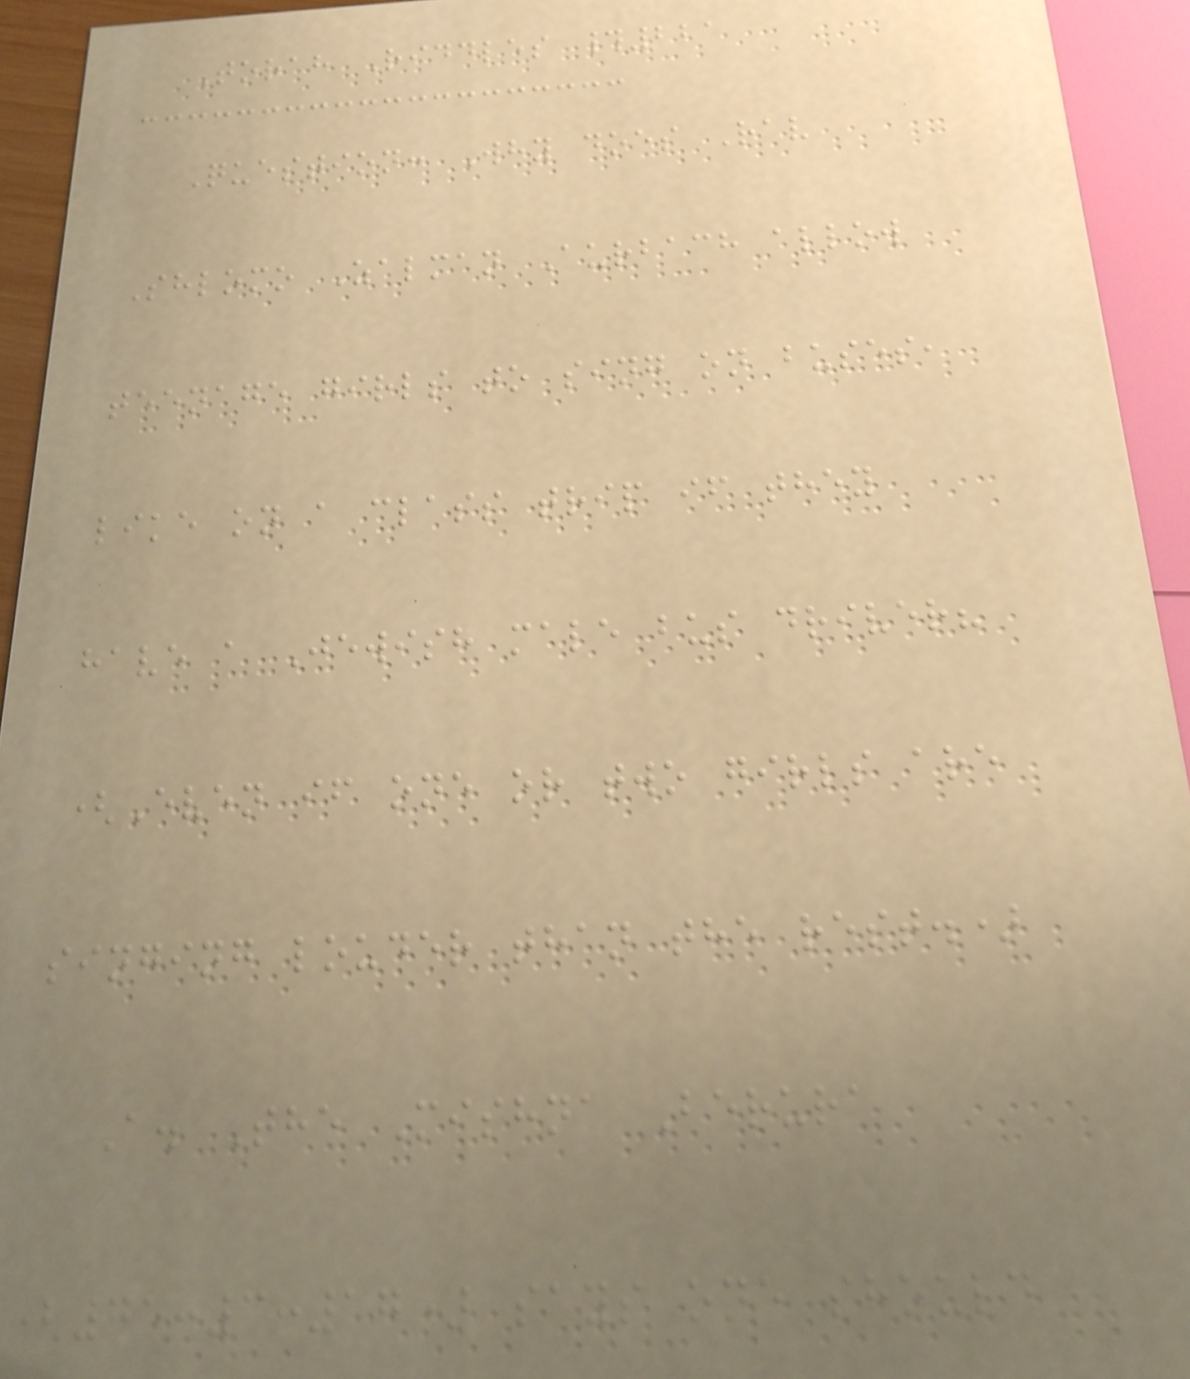Torah Riddles #221
Question: Why does Rav
Shlomo Zalman Aurbach allow
teenage girls to sing on buses,
like on a class trip if they
have a Jewish male bus driver?
(Even if one or two girls are
singing louder than the rest.)
A. The Mishna Berura
(75:3:17) says one should
